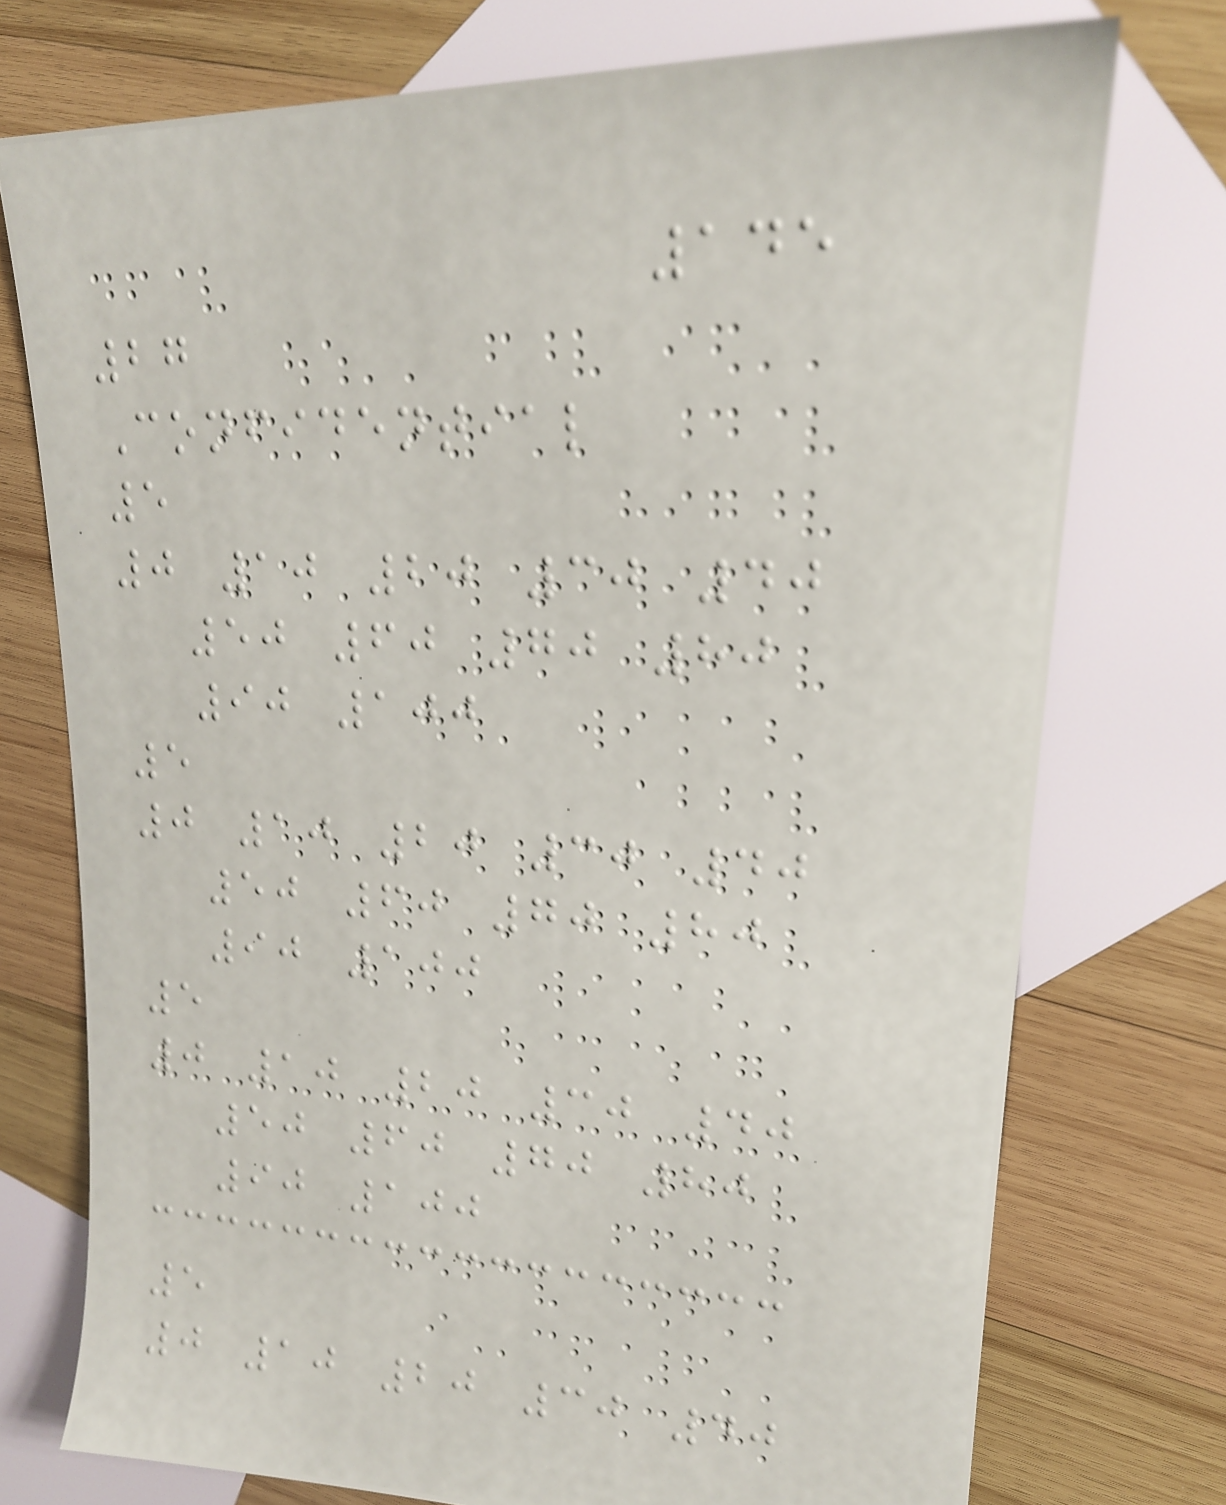145
27
Confidential
5
0 10 20 30 40
50 60 70 80
90 100
5
0 10 20 30 40
50 60 70 80
90 100
5
0 10 20 30 40
50 60 70 80
90 100
5
0 10 20 30 40
